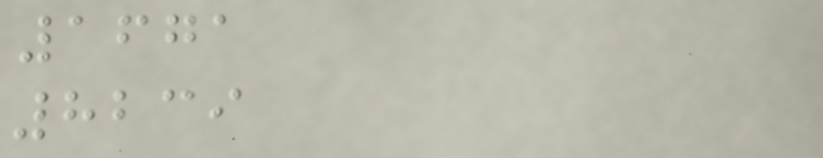1671
8239
